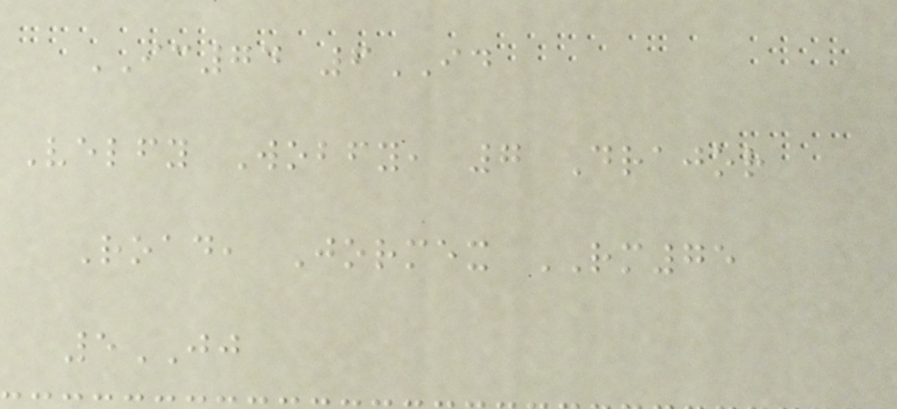IC74 6ID
Velfy Wobfy, 7 Drajor
Road, Jormex RM75
5JJ
